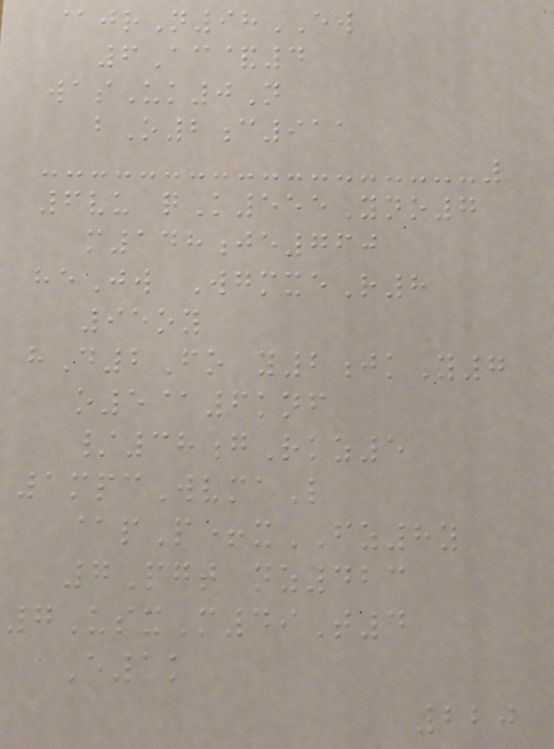@jrN98EW
6Ac&4
wasUk0N
bO2c911
6vu qK555Yno7
m148je760
heJw WgmxeR8
95oy
hD2Fo y2jkY7
o5@6knf
/38gRkz5
1mpcWvmaL
@pP+xFZ8y
7Pgt nz423
7UsxM49T4
E1k
220
